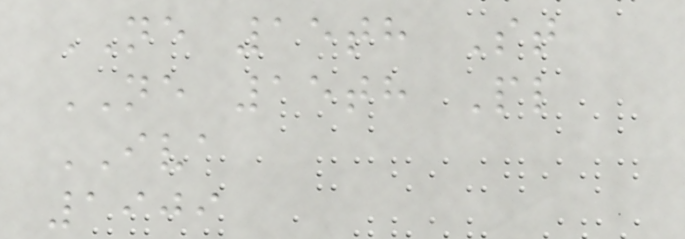NE 15th St
NE 15th Pl
IVA
1909
